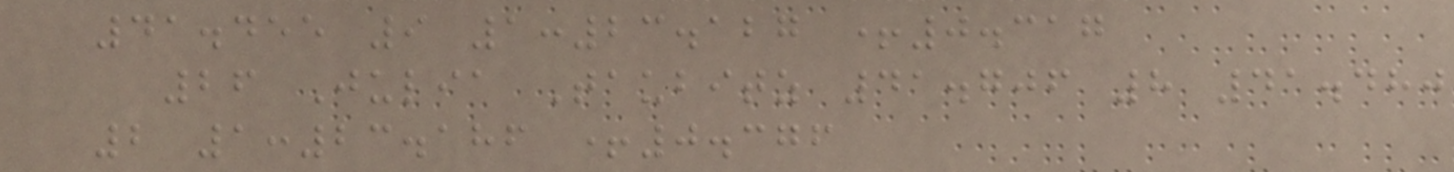41.455 9 1:23.127 +0.317
26 Julia Taubitz 41.706 8 41.480
2 1:23.186 +0.376
